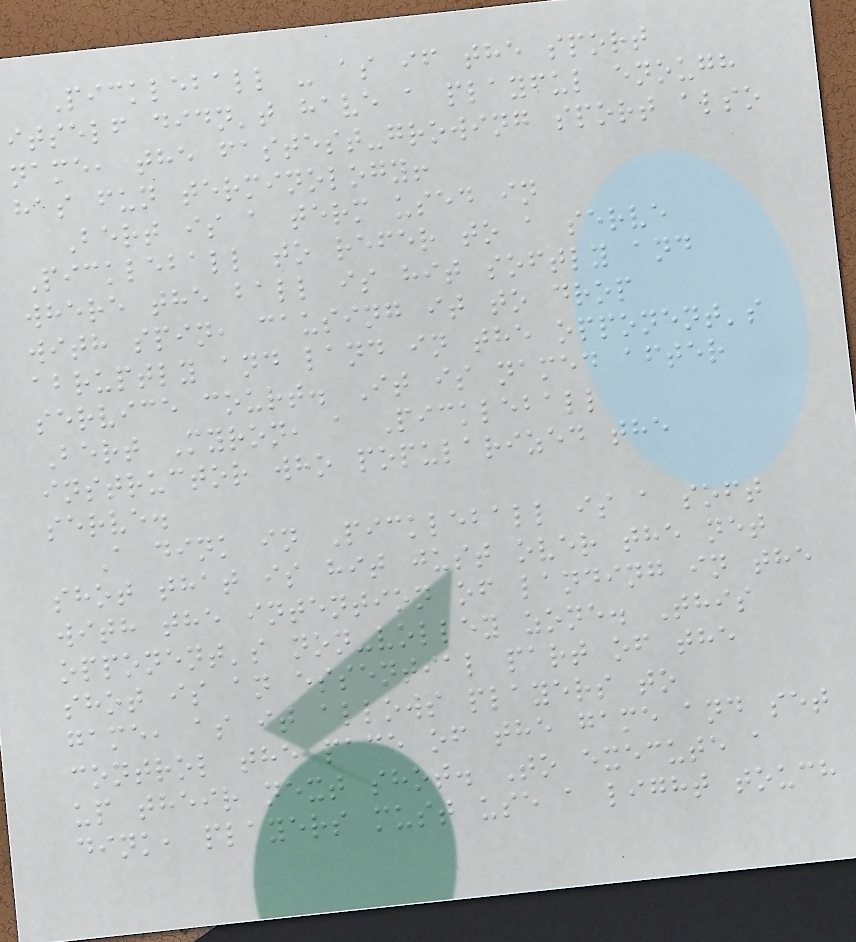Pickleball - as if the sport
itself didn't have a playful enough
name, the fastest-growing sport also
has fun terminology!
Bert is a term used in
Pickleball to refer to a serve
where the ball is hit softly and
with spin, causing it to drop
abruptly and land in the opponent's
service court. It is named after
Bert Myron, a Pickleball
instructor who popularized the
serve.
A dink in Pickleball is a soft
shot that is hit just over the net
with the intention of landing in the
opponent's non-volley zone. This
shot is an essential part of the
game, as it allows players to
control the pace of the game and set
up their next shot. To execute a
dink, players must use a light touch
